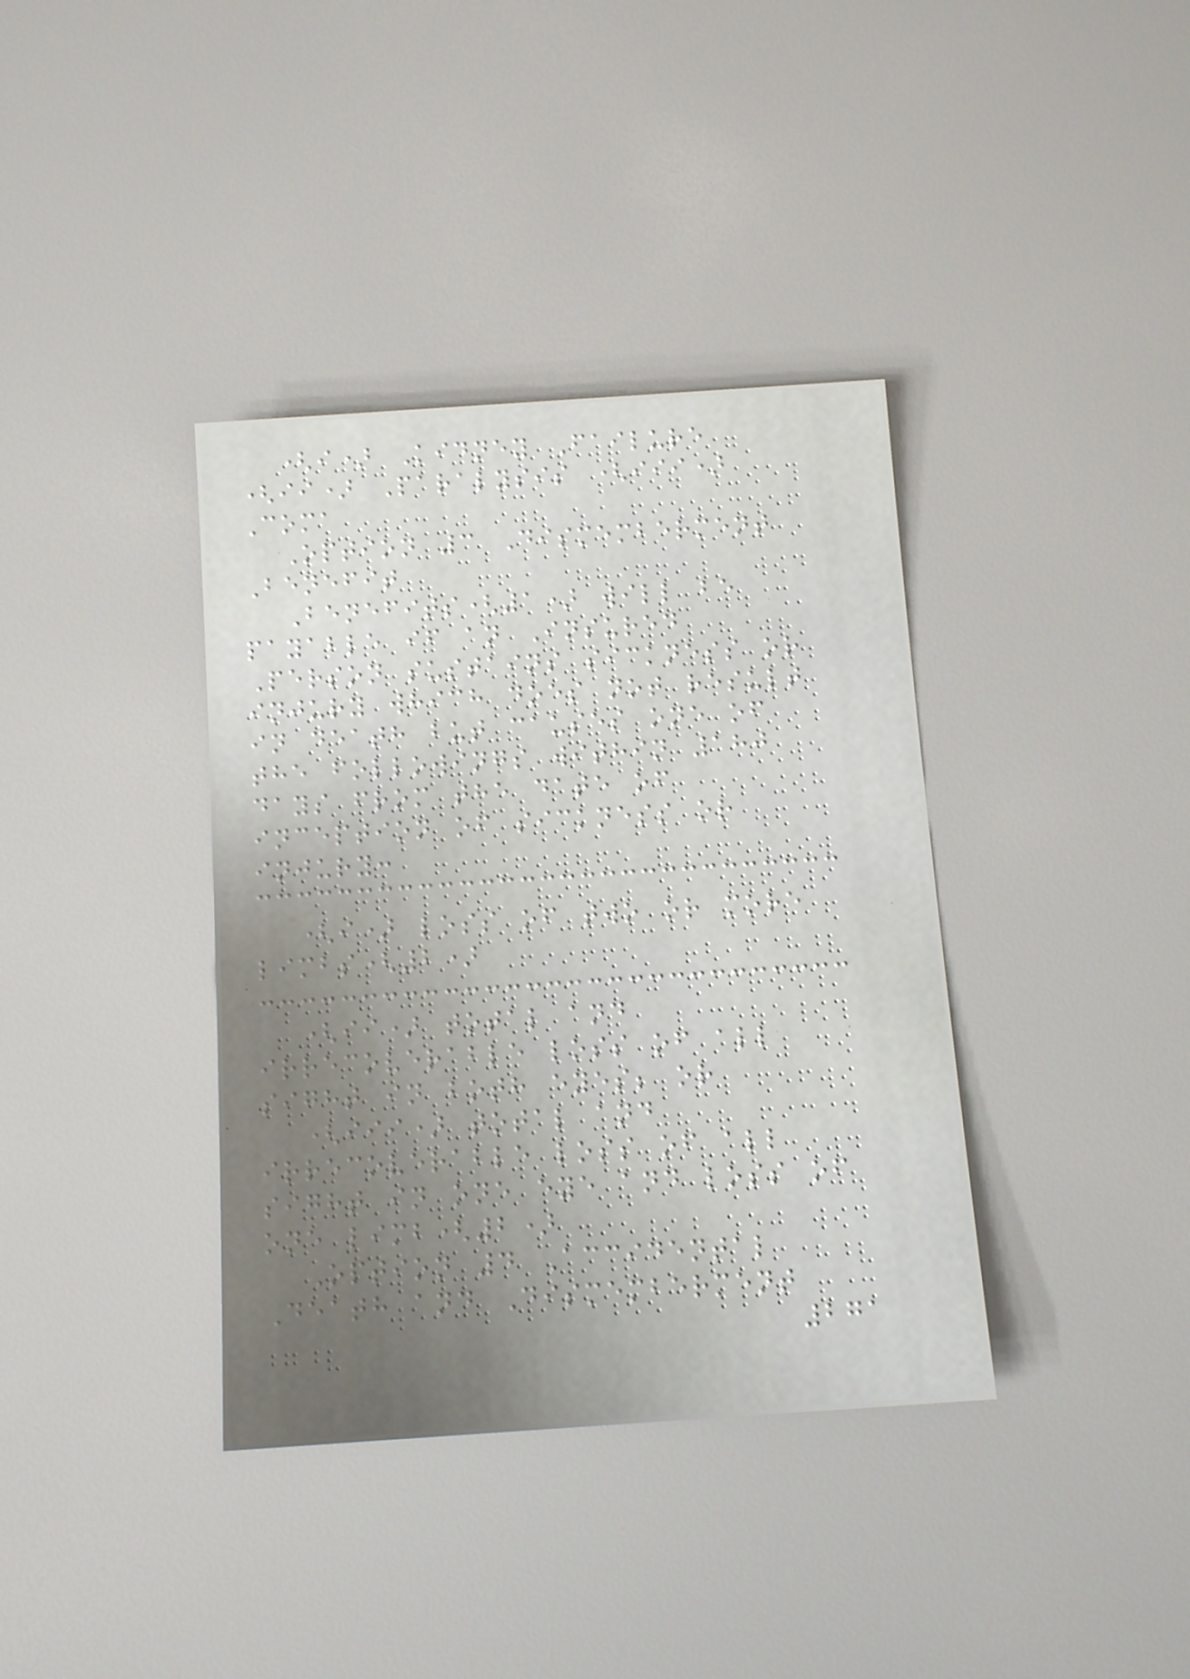(i) Kidney Failure
(ii) Paralysis (iii)
Coma
Option 3 Dismemberment
Benefit
Benefits(1) will be
payable if an Insured
Person sustains sickness or
injury which does not result
in death but causes one of
the followings within 180
days from the date of
inception of sickness or
injury:
(i) loss of two or more
limbs(2)
(ii) total and
irrecoverable loss of all
sight in both eyes; or
(iii) total and
irrecoverable loss of all
sight in one eye and loss of
one limb(2)
Option 4 Accidental
Death and Dismemberment
271
